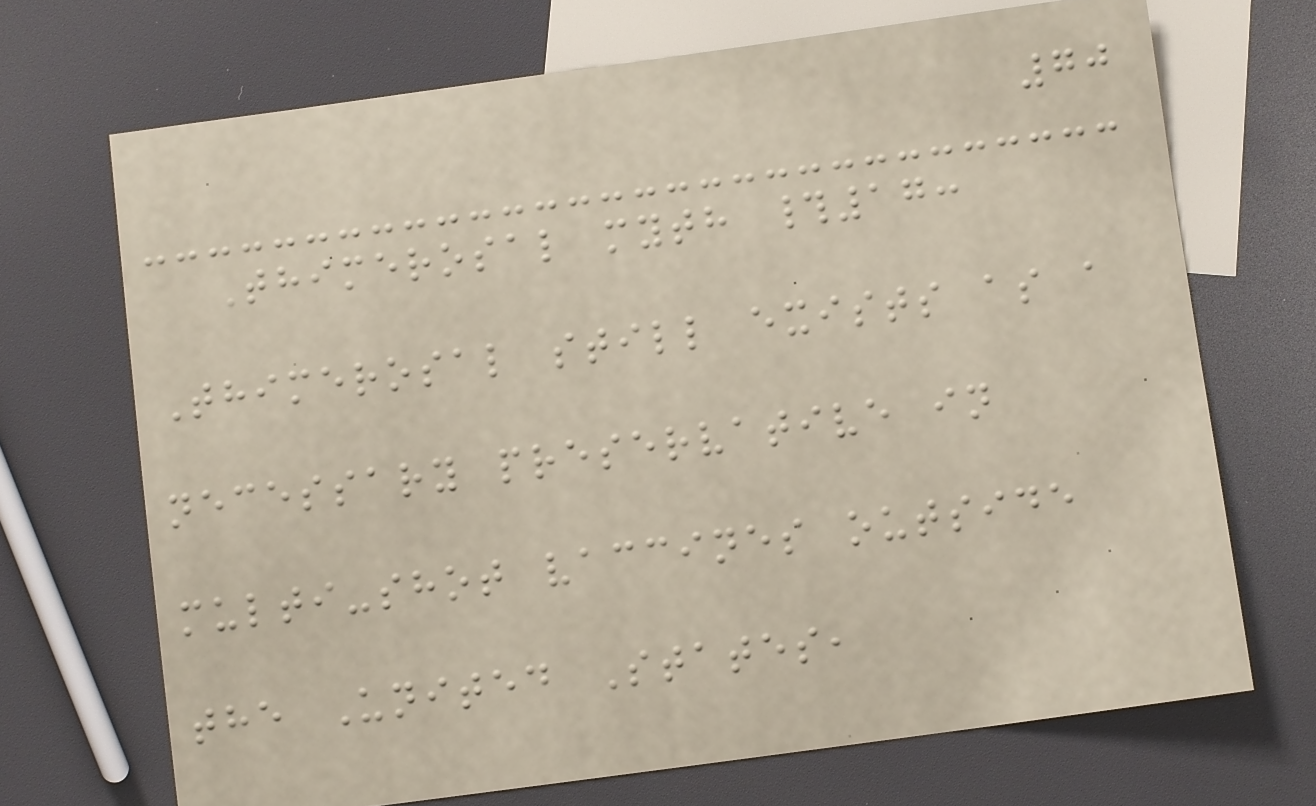70
Thimerosal myth #17:
Thimerosal still exists as a
necessary preservative in
multi-shot vaccines outside
the United States,
